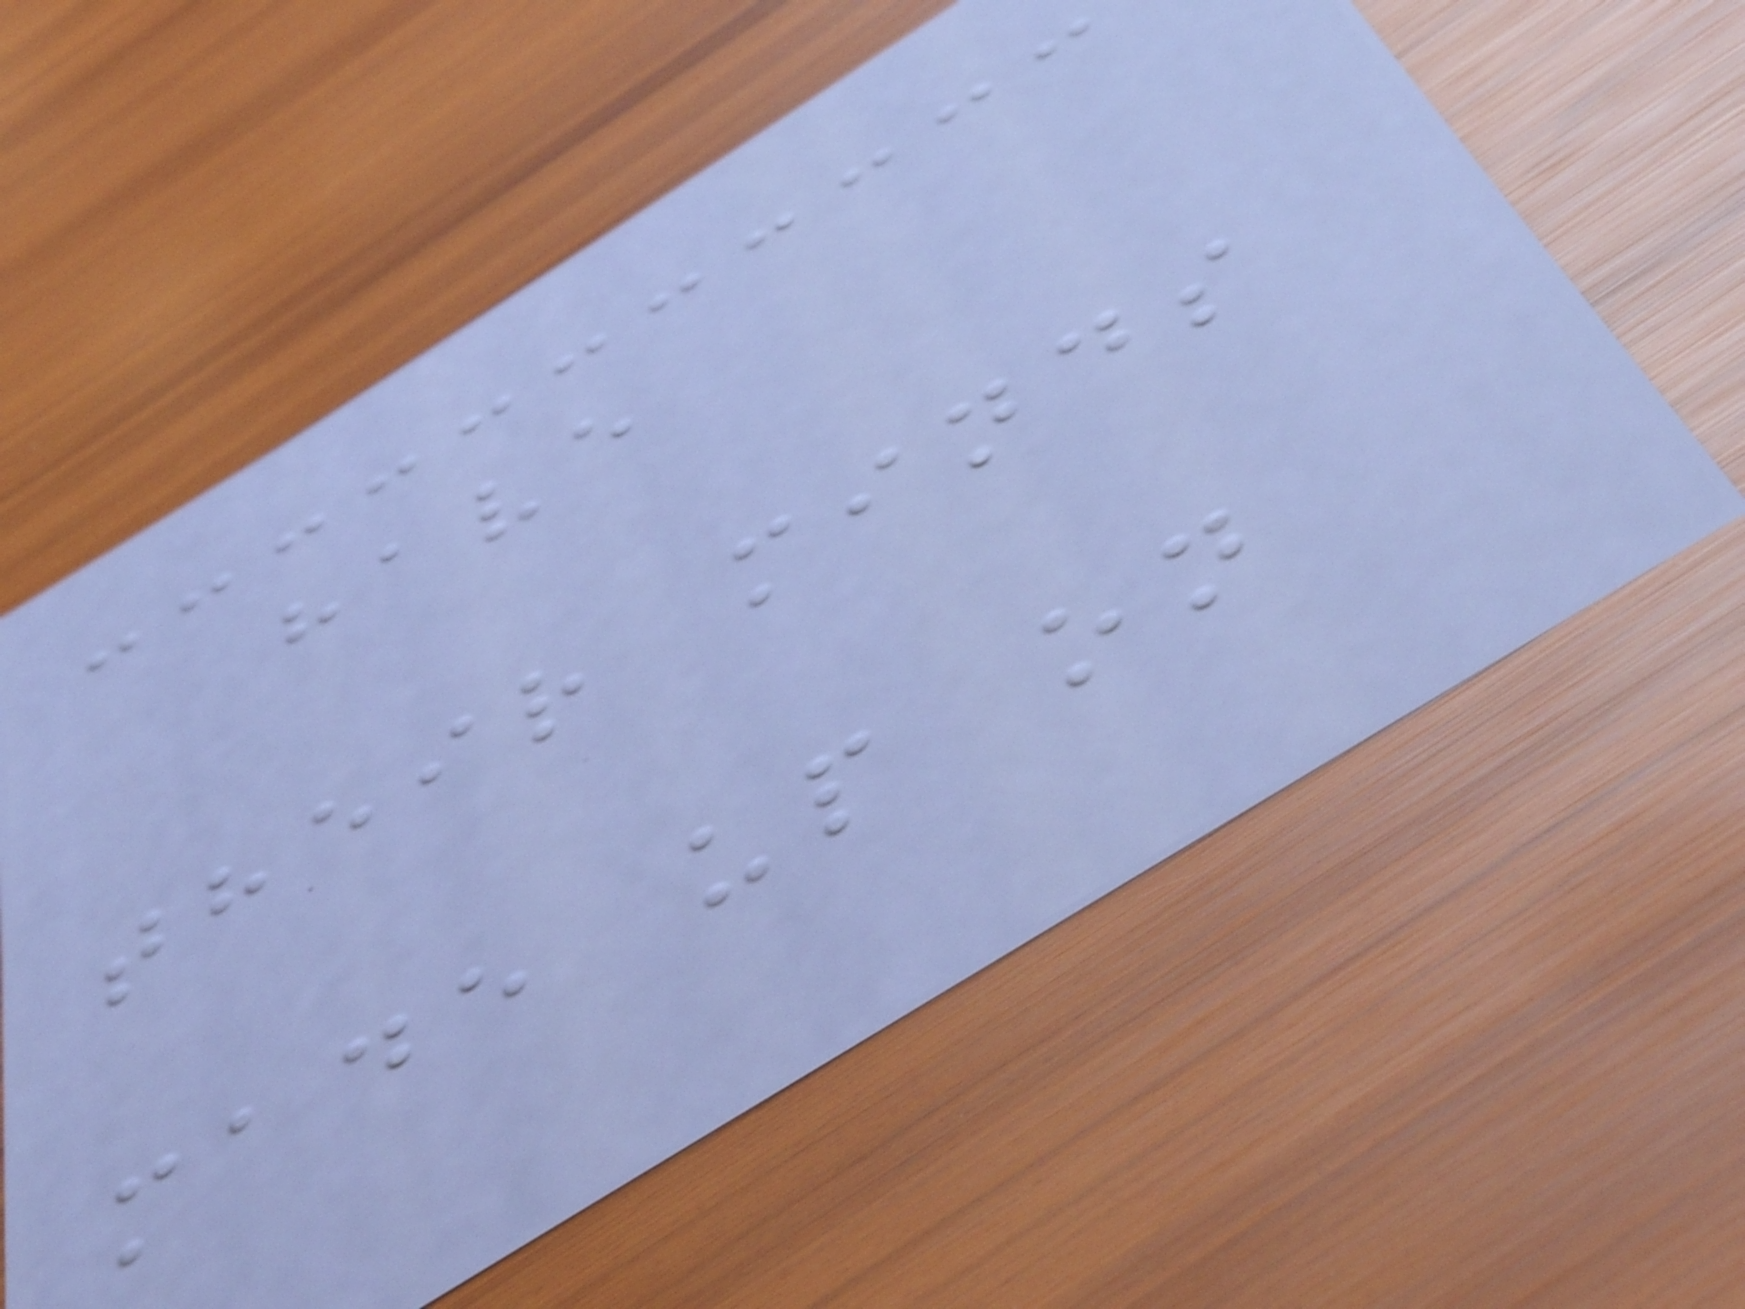have
their minds
made up on
